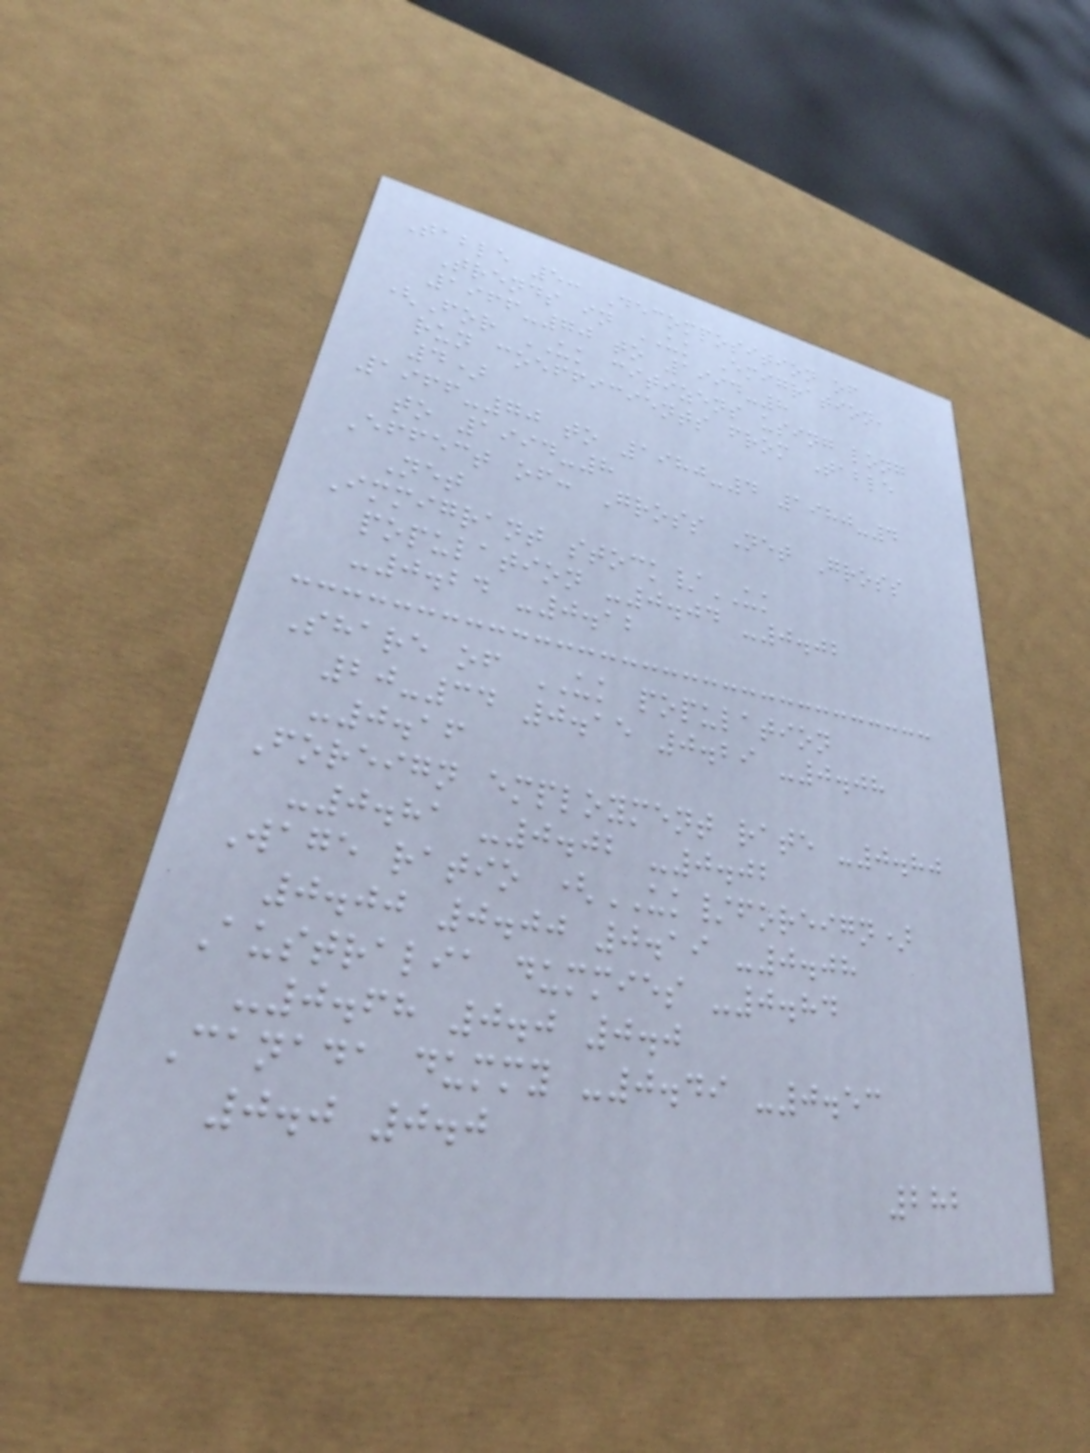Table 5: Decomposition of
Trends in UK Emigration,
1966-70 to 1994-8
(For UK citizens using long
run coefficients from Table
4)
1966-70 to 1980-4 1980-4
to 1994-8
Effect of: Gross Net Gross
Net
Immigrant stock/UK
population -0.04 -0.02
-0.24 -0.12
Share of UK population
20-34 0.15 0.29 -0.08
-0.16
Foreign employment rate -0.80
-0.81 -0.02 -0.02
Wage ratio (UK/foreign)
0.00 0.00 0.19 -0.08
Australia dummies -0.84
-0.68 0.0 0.0
Canada dummy -0.49 -0.53
0.0 0.0
282
